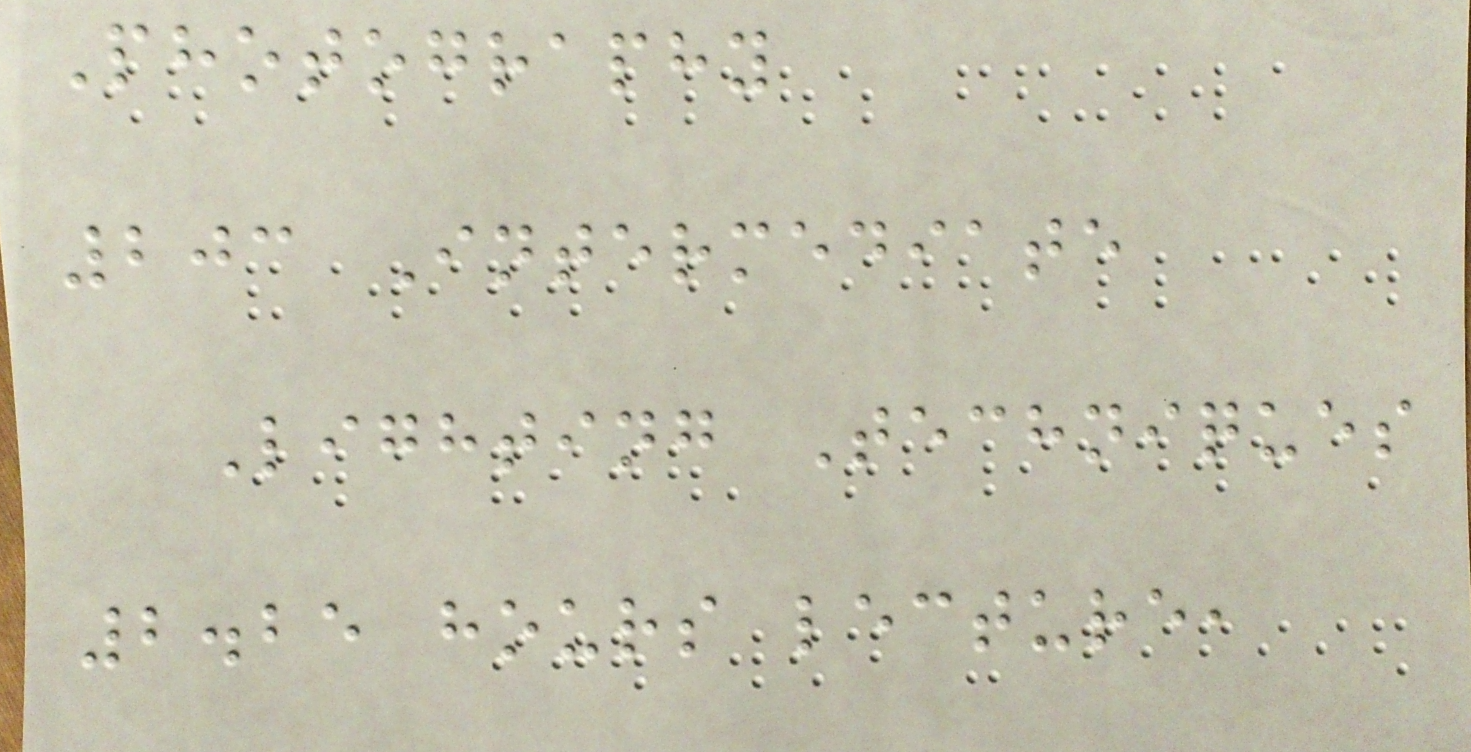Photography
203 Intermediate
Lighting Techniques
2.25 hours lecture,
